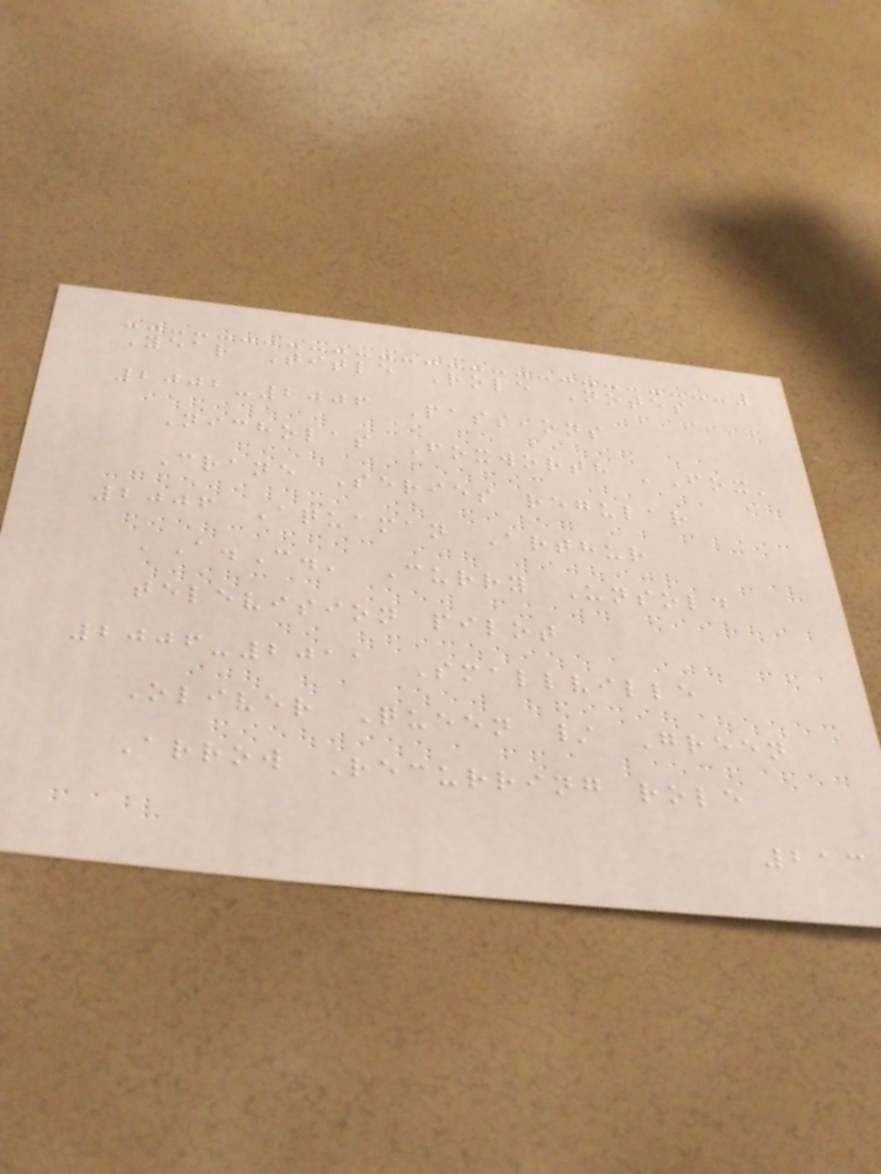Year Title Role Notes
2002-2006 Passions
Nicholas Foxworth 'Fox'
Crane Series regular
2006 Aquaman Arthur
'A.C.' Curry Unsold
television pilot
2006-2011 Smallville
Oliver Queen / Green
Arrow Recurring role
213
